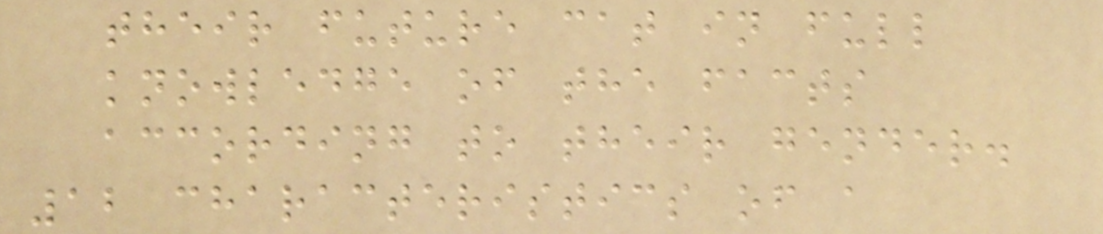their future cat in full
knowledge of the facts
according to their gender.
12 characteristics of a
